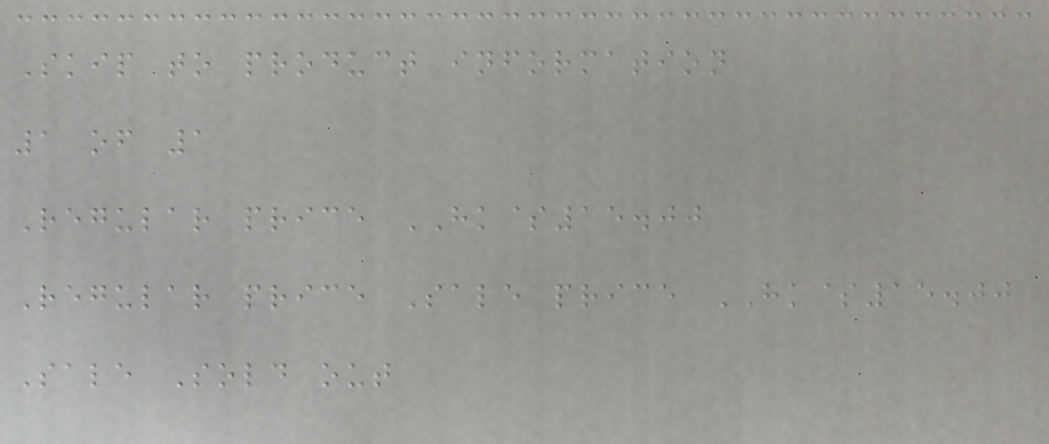Skip to product information
1 of 1
Regular price HK$15.00
Regular price Sale price HK$15.00
Sale Sold out
